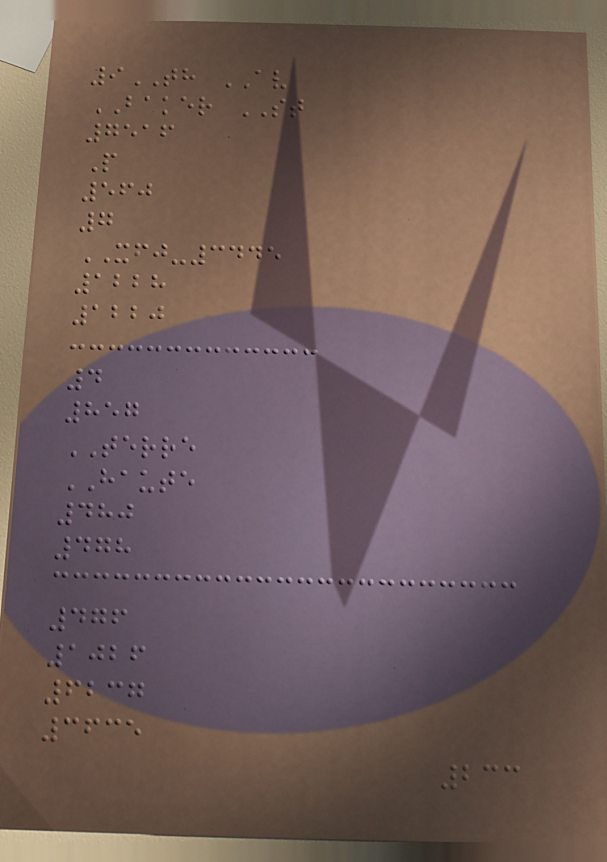9TH AV
BAKER ST
7516
P
560
7
XFJ-3445
1228
1220
4
857
TERRE
HAUTE
480
478
476
1026
6237
3635
233
